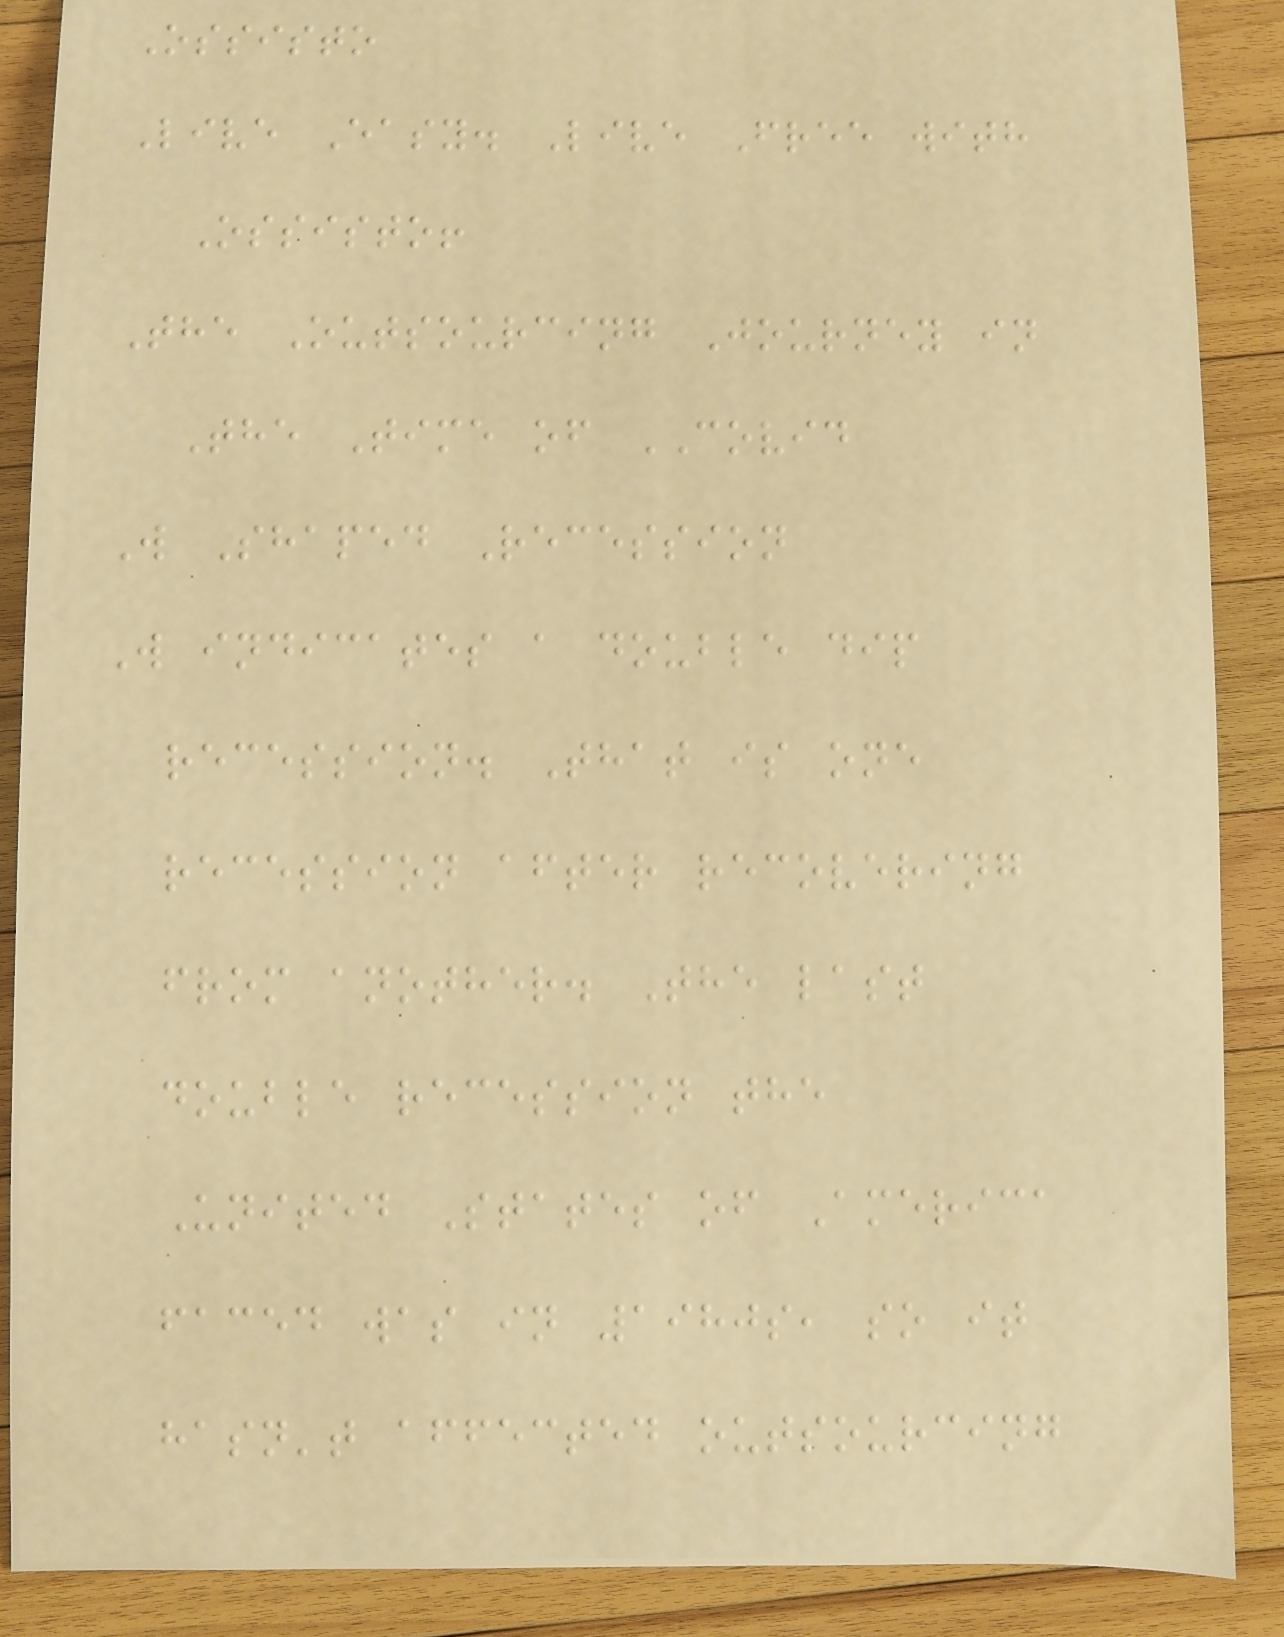Ossisto
Live Easy. Live Free with
Ossisto!
The Outsourcing Journey in
The Time of COVID
W Shaped Recession
W indicates a double dip
recession. That is one
recession after recovering
from another. The last
double recession the
United States of America
faced was in 1980s, so it
hasn't affected outsourcing
